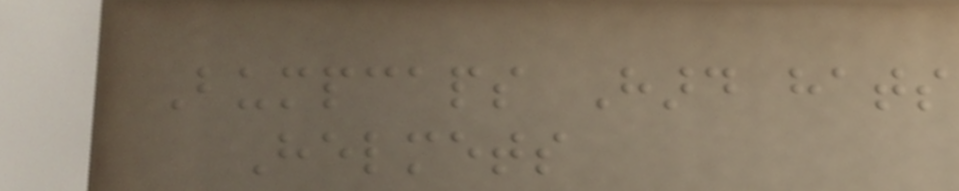Bumpcaps Hard hats
Helmets
